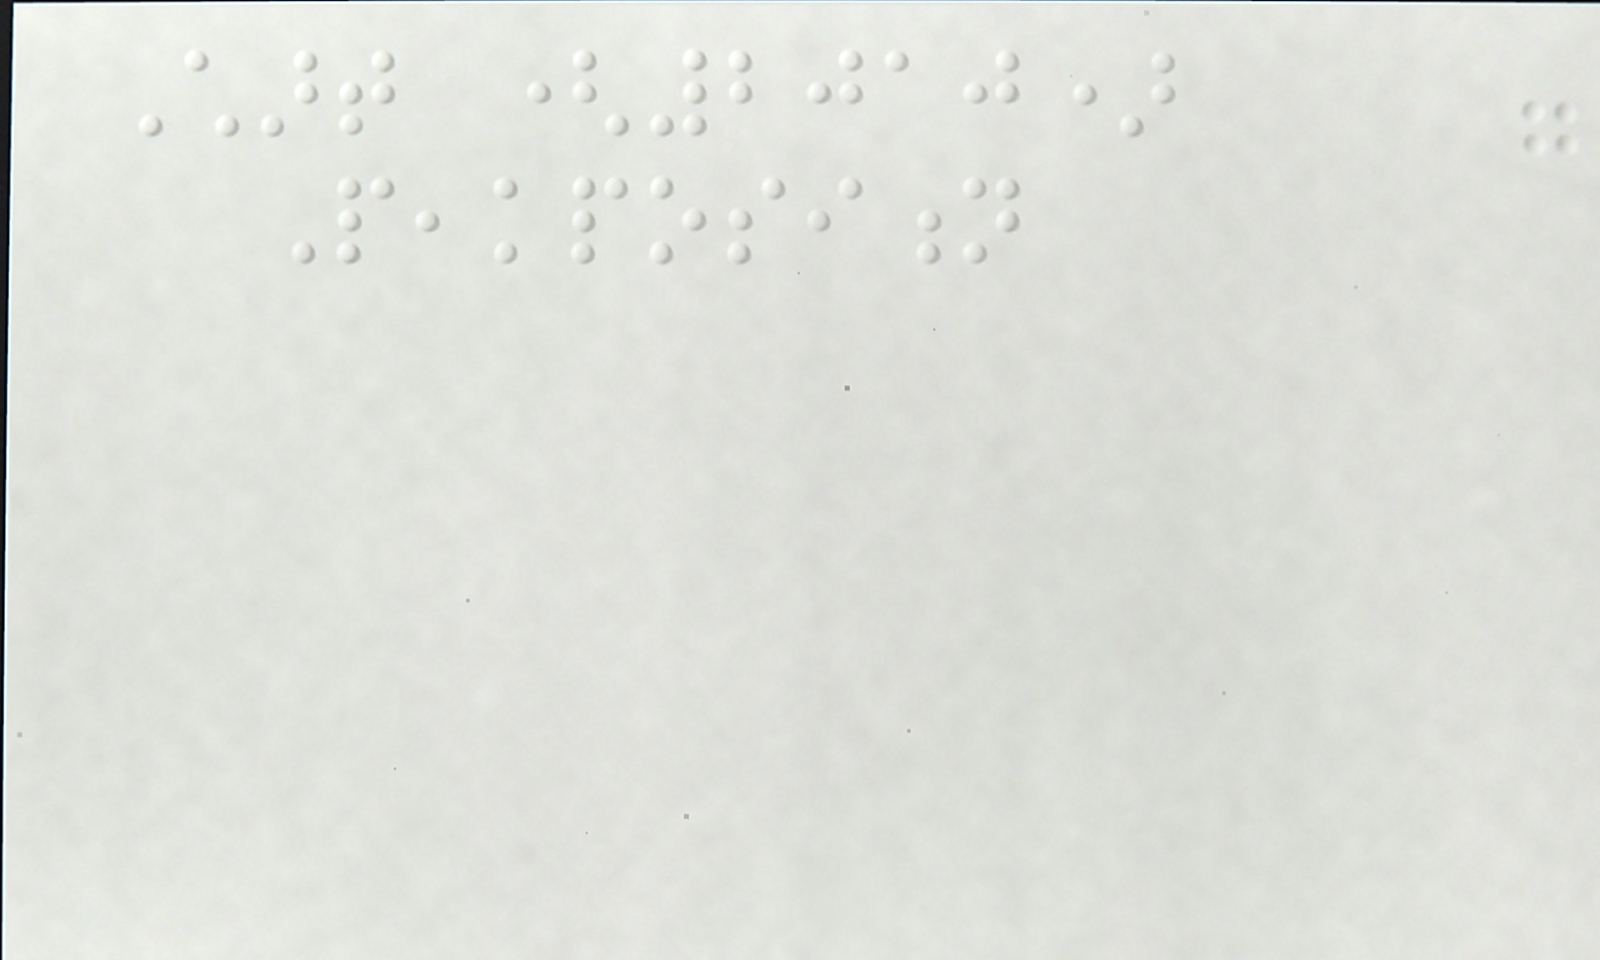Chart (2010)
Peakposition
